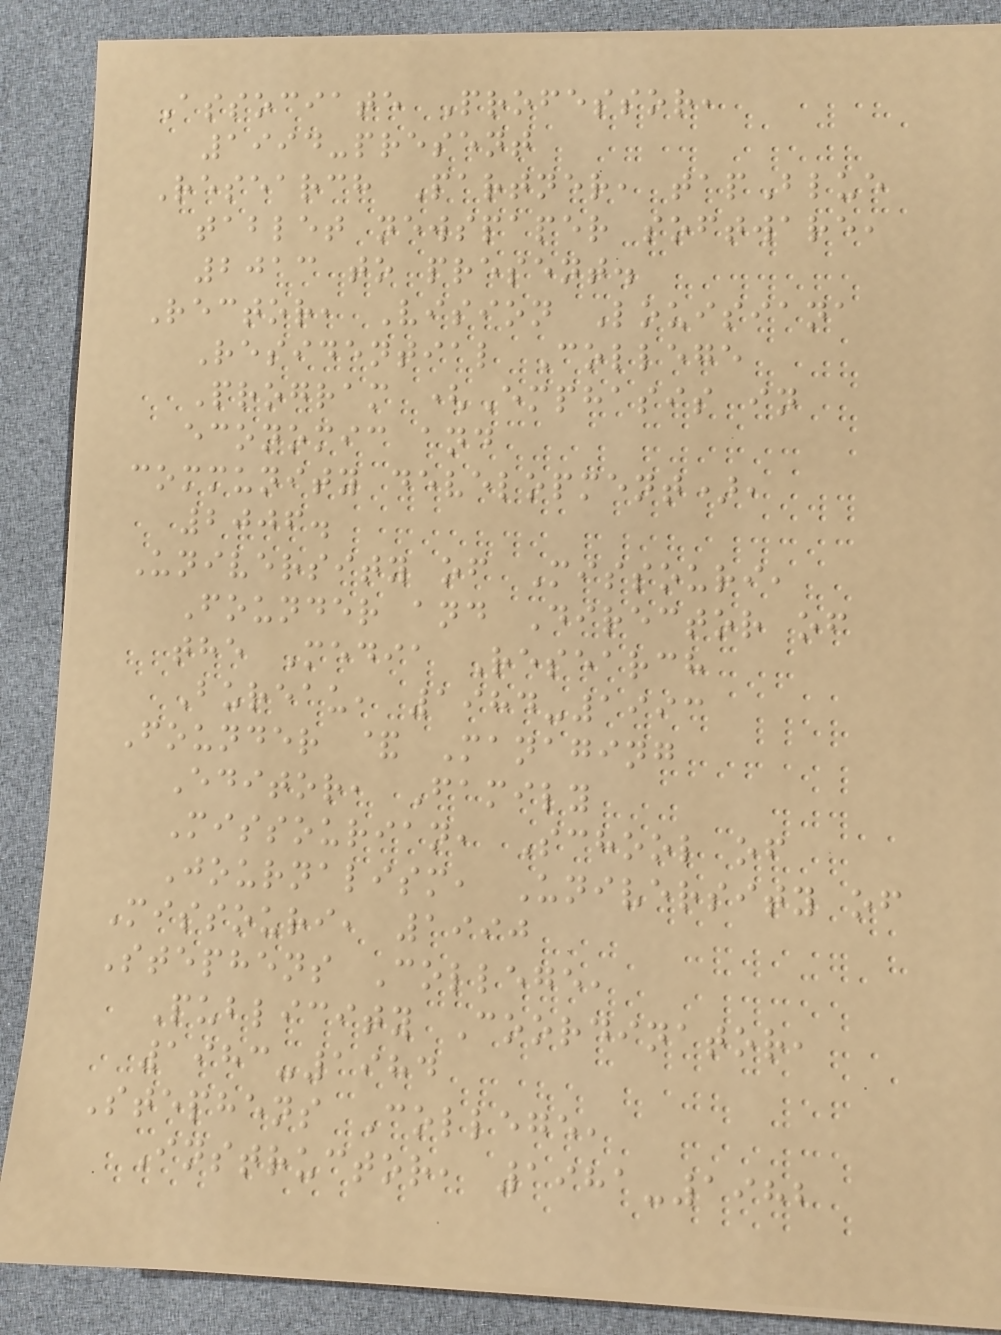Associate Professor,
1994-present
Research Partner, tapBlue
tablet newspaper software,
2013 to present.
Rector, Vision Louisiana
Residential College
Program (Emphasis in
economic and
community development),
2006.
University of Missouri,
Founder and Director of
the Media Research
Bureau, 1984-1993
Founder & Managing
Editor, Family
Missourian, School of
Journalism, University of
Missouri, 1990
Stephens College,
Publicity Coordinator,
1983-1984
Stephens College,
Instructor, 1981-1982
